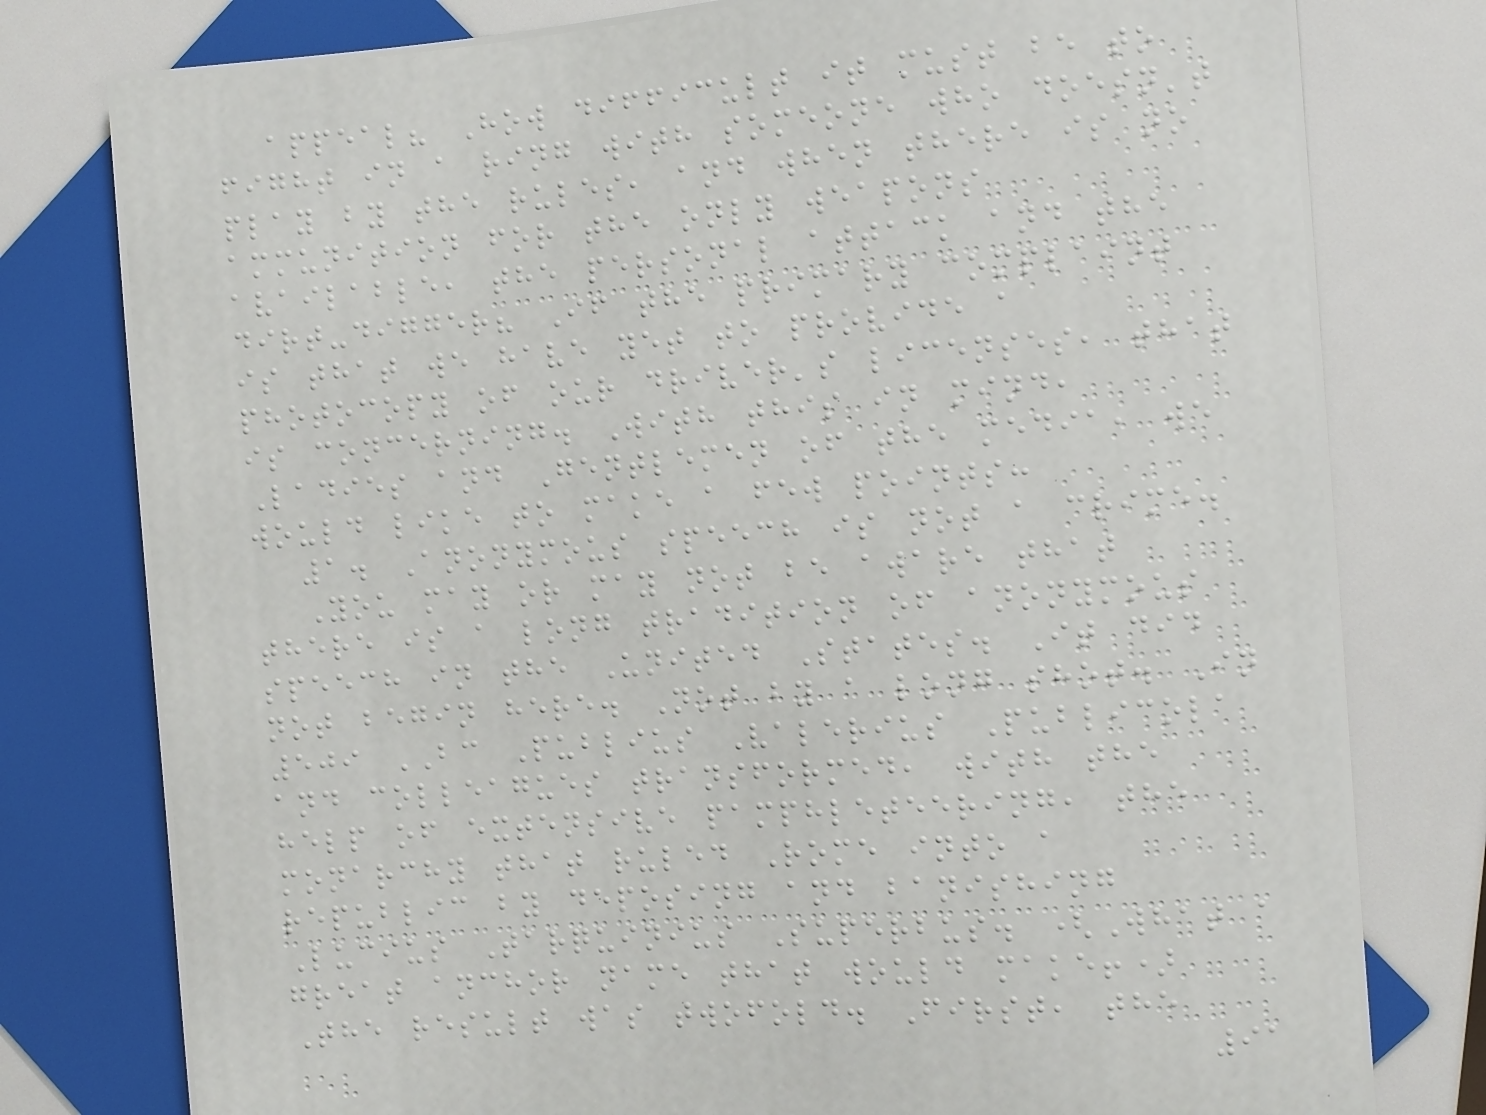appeal? How difficult it must be to
fight in a ring with someone who doesn't
play by the rules, and when there is no
ammunition for the only weapons
available, the personal attack and the
dirt-digger? If the primary complaint
is that we have yet to provide a
photocopy of our driver's licenses, that
is concerning. With this in mind,
Ladies and Gentlemen of the media, we
would like to make a few points:
1. Anonymous speech is not a crime.
You may or may not be aware that
there is a long tradition of anonymous
speech in the United States. It did
not begin here. Not by a long shot. In
509 BC Publius Valerius Publicola
and colleagues transformed, with the
help of extensive pamphleteering, the
monarchy that ruled Rome into a
republic by deposing and banishing
Lucius Tarquinius Superbus. (What a
great anchor name that would make!)
The result was twofold. First, the
91
